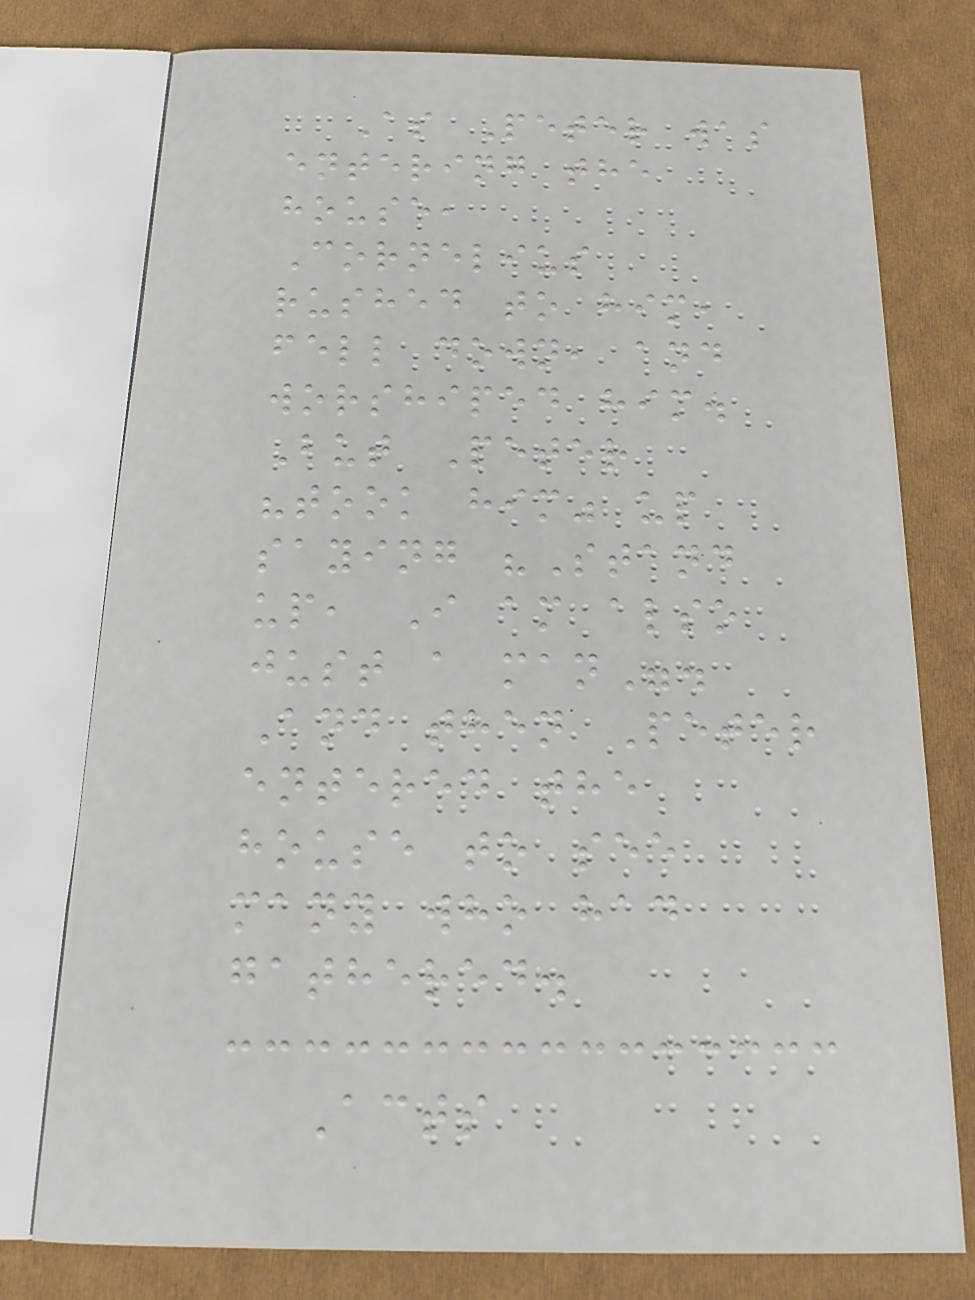As Peter was
entering the
house,
Cornelius
rushed to him,
fell down, and
worshiped him.
But Peter
"took him" up
saying "Stand
up, I am also
just a man".
And then Peter
entered the
house to see
many who had
gathered.
Acts
